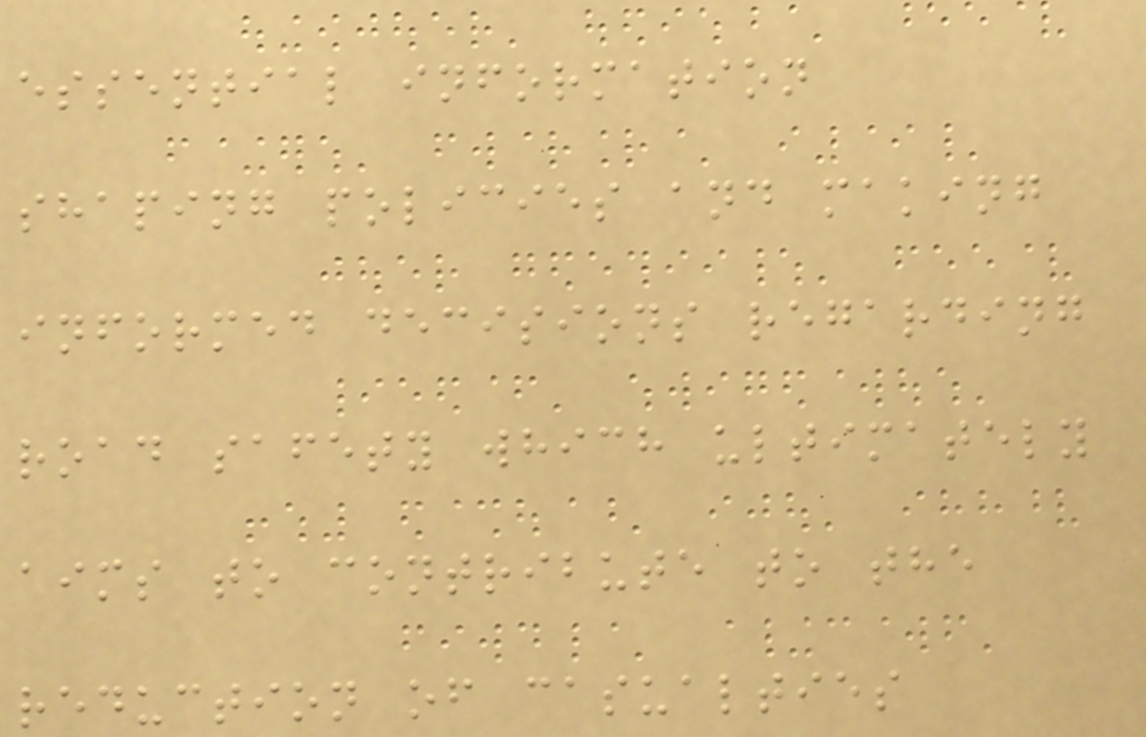essential information
shaping policies and making
informed decisions regarding
road safety which ultimately
aims to contribute to the
reduction of casualties
